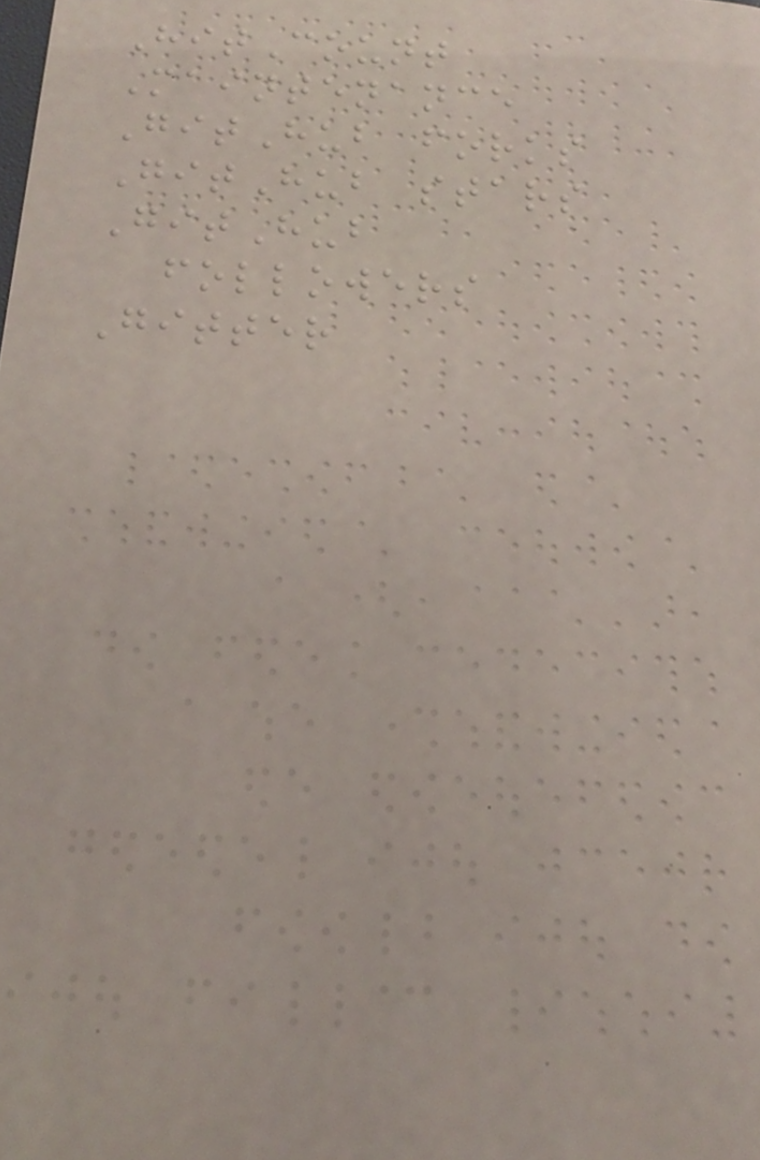HitCount
Maintenance
GitHub forks
GitHub stars
GitHub
followers
Gitter
